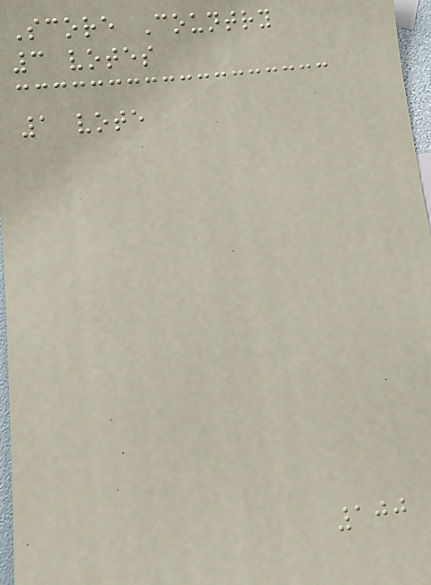Score Country
3 votes
1 vote
100
